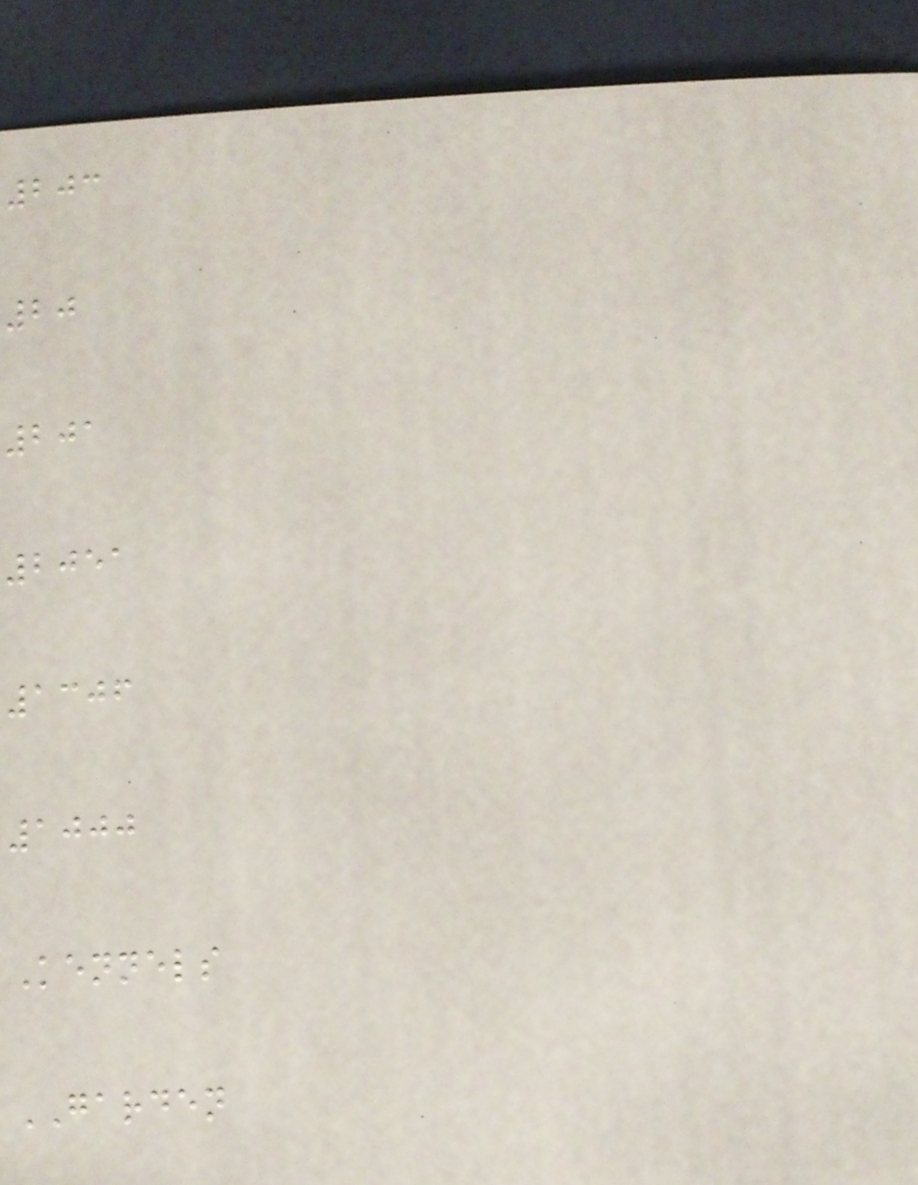203
20
201
2051
1306
1000
Kennels
GARDEN
